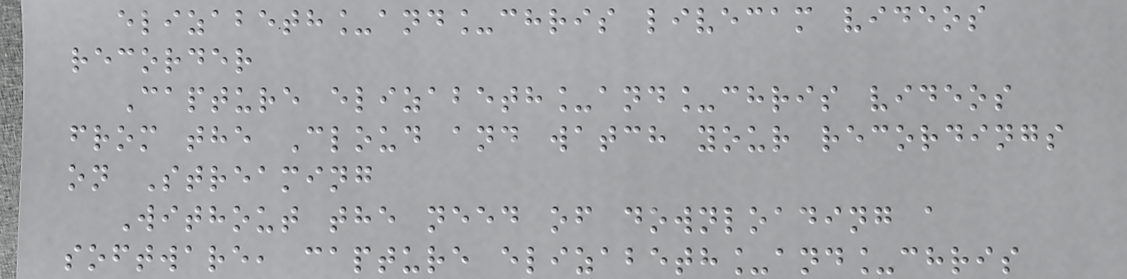elizabeth_and_chris livecam videos
recorder
Capture elizabeth_and_chris videos
from the Cloud and watch your recordings
on Streaming
Without the need of downloading a
software, capture elizabeth_and_chris
